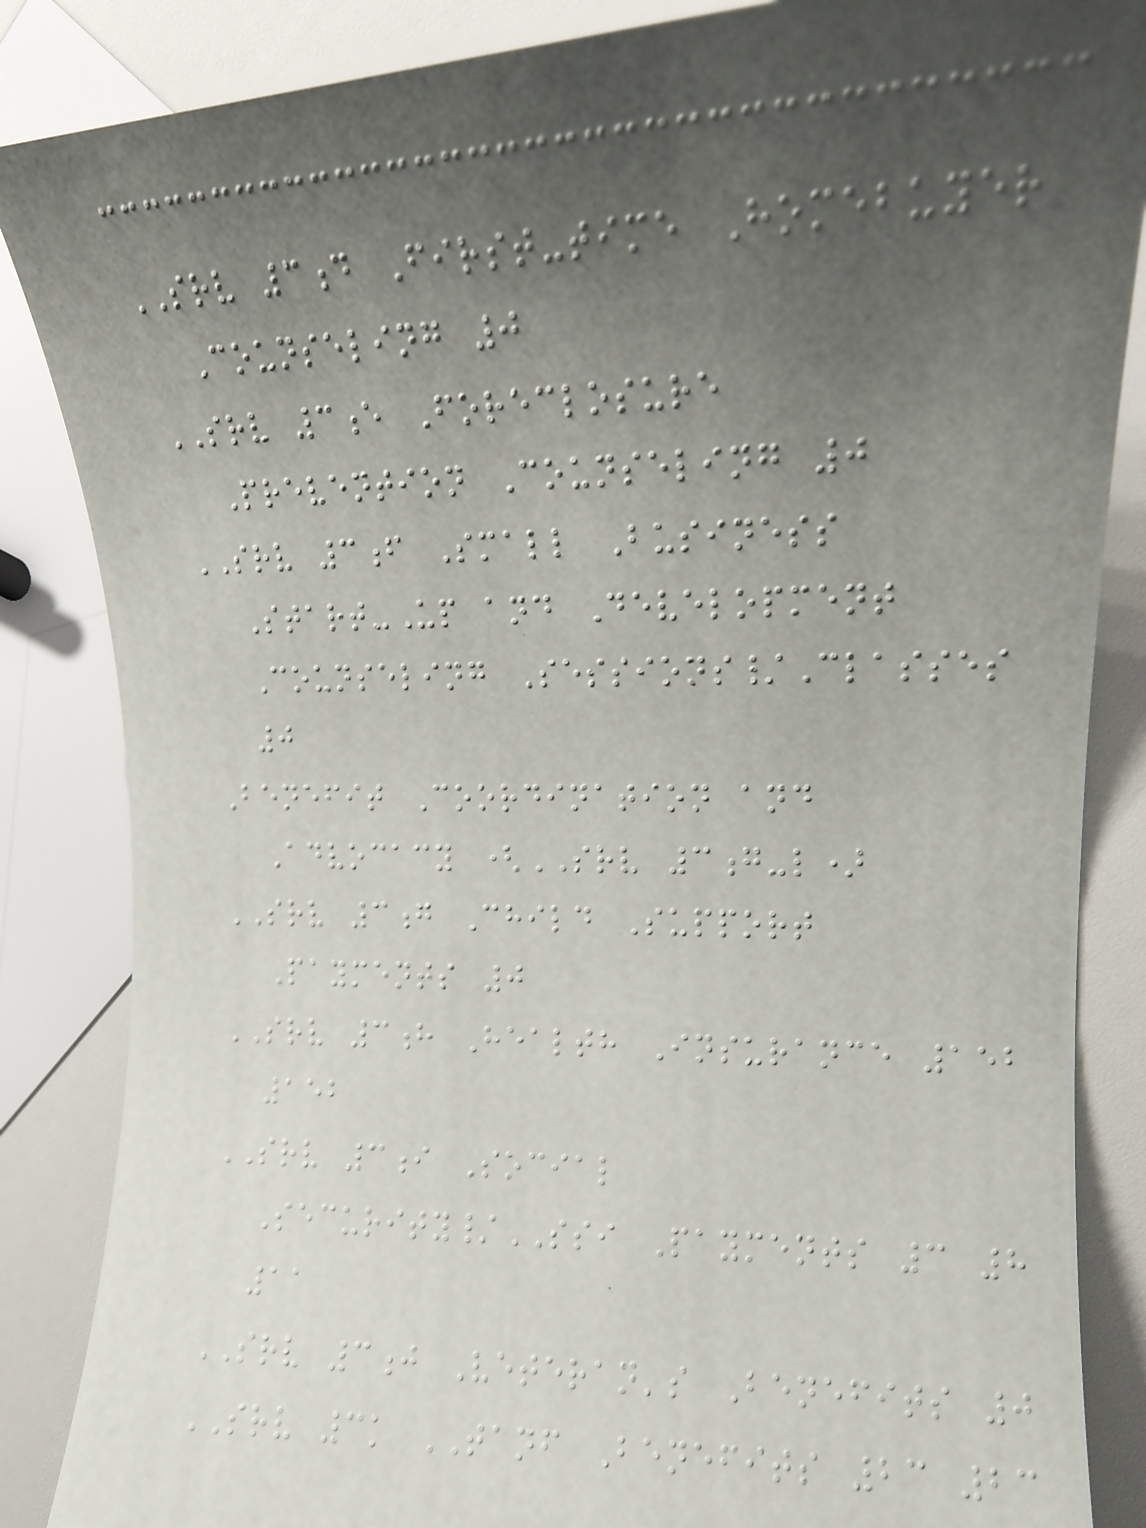SRV 3d First-time Homebuyer
Counseling 0
SRV 3e Foreclosure
Prevention Counseling 0
SRV 3f Small Business
Start-Up and Development
Counseling Sessions/Classes
0
Benefit Coordination and
Advocacy (SRV 3g-l)
SRV 3g Child Support
Payments 0
SRV 3h Health Insurance 152
152
SRV 3i Social
Security/SSI Payments 3 8
11
SRV 3j Veteran's Benefits 0
SRV 3k TANF Benefits 23 23
